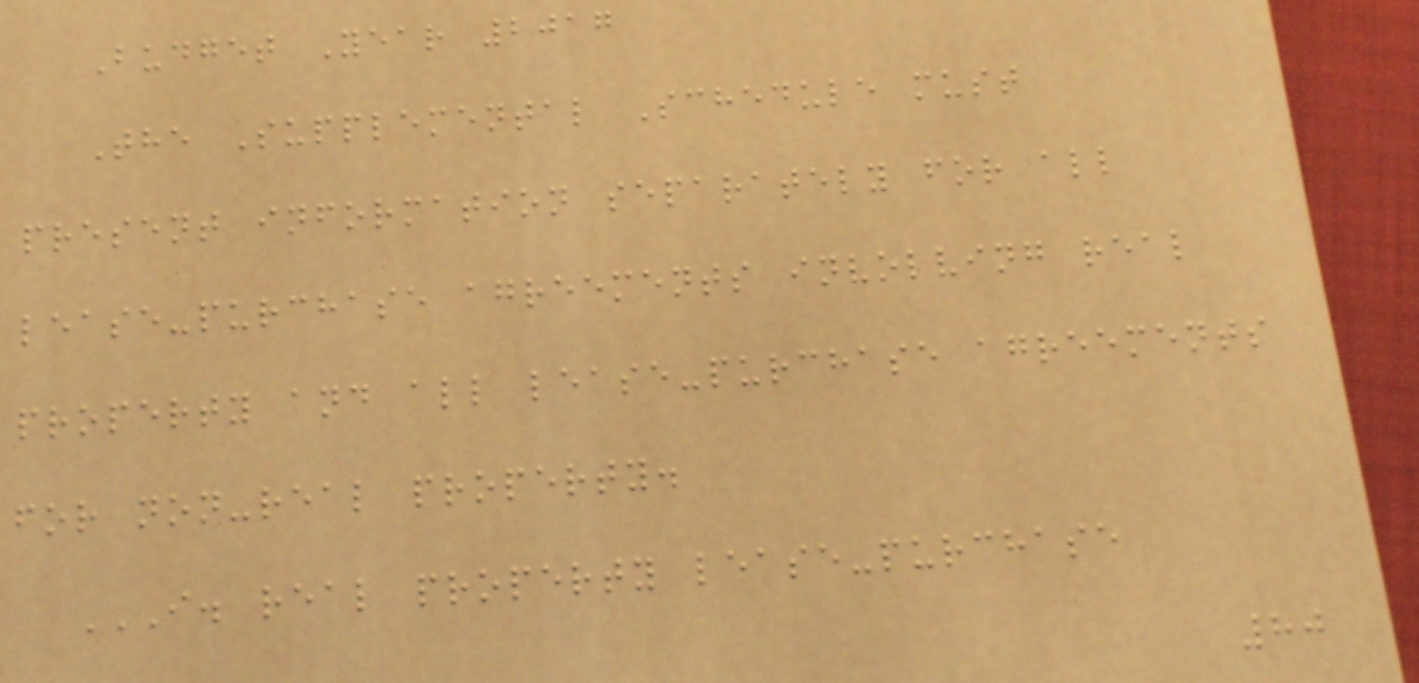Budget Year 2017
The Supplemental Schedule must
present information separately for all
lease-purchase agreements involving real
property and all lease-purchase agreements
for non-real property.
I. REAL PROPERTY LEASE-PURCHASE
80
